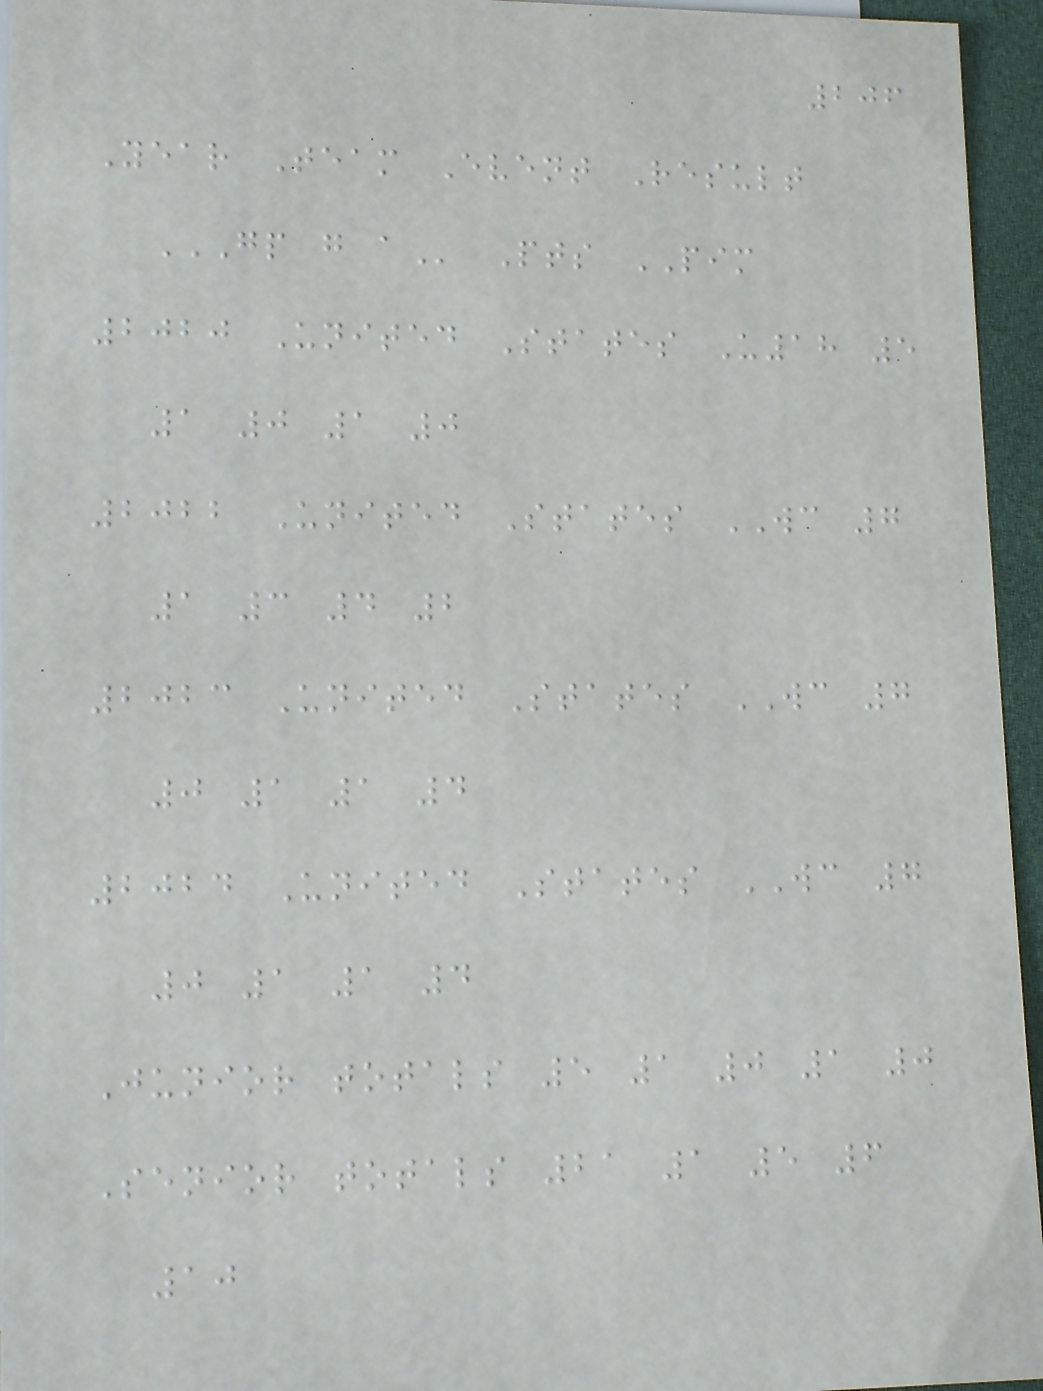206
Year Team Event Result
GP G A Pts PIM
2020 United States U18 5
1 0 1 0
2022 United States WC 7
1 3 4 2
2023 United States WC 7
0 1 1 4
2024 United States WC 7
0 1 1 4
Junior totals 5 1 0 1 0
Senior totals 21 1 5 6
10
